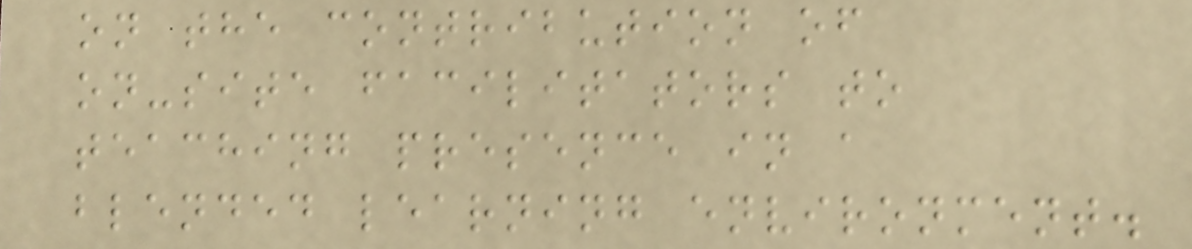on the contribution of
on-site facilitators to
teaching presence in a
blended learning environment.
